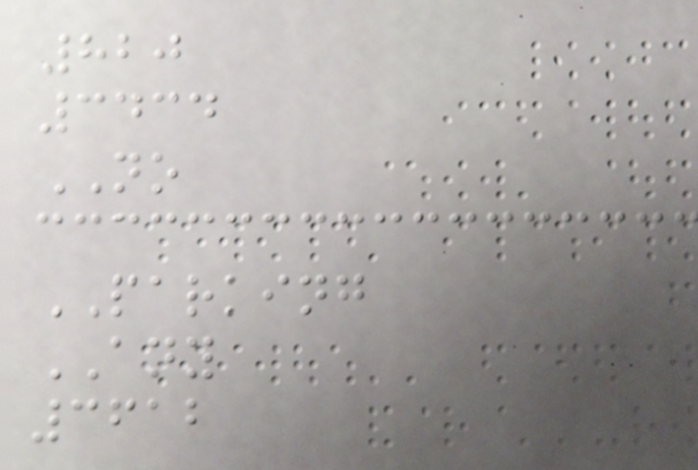820
3434
NO
PARKING
ANY
3612
